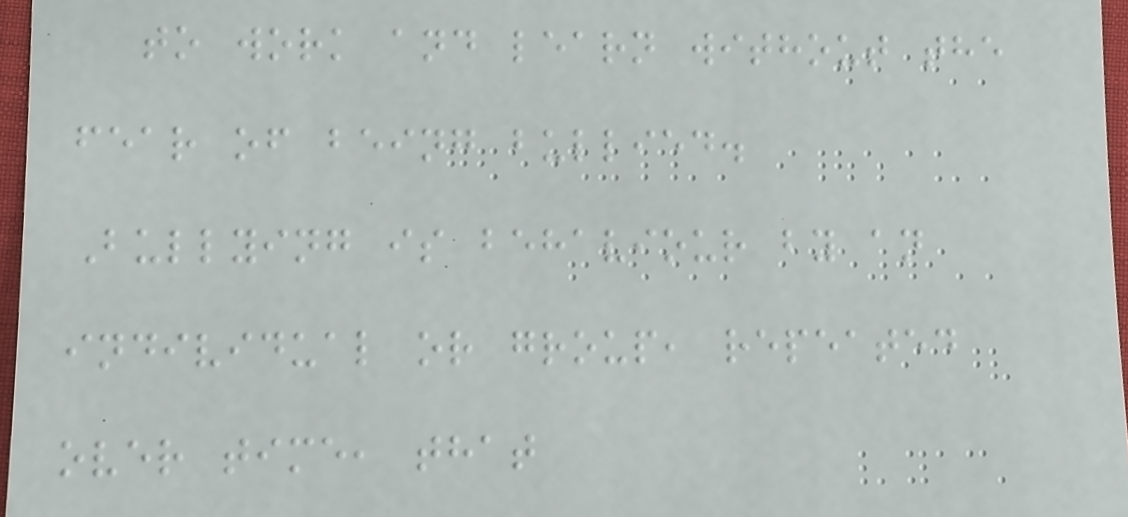to work and learn without the
fear of being bullied.
Bullying is behaviour by an
individual or group, repeated
over time, that
